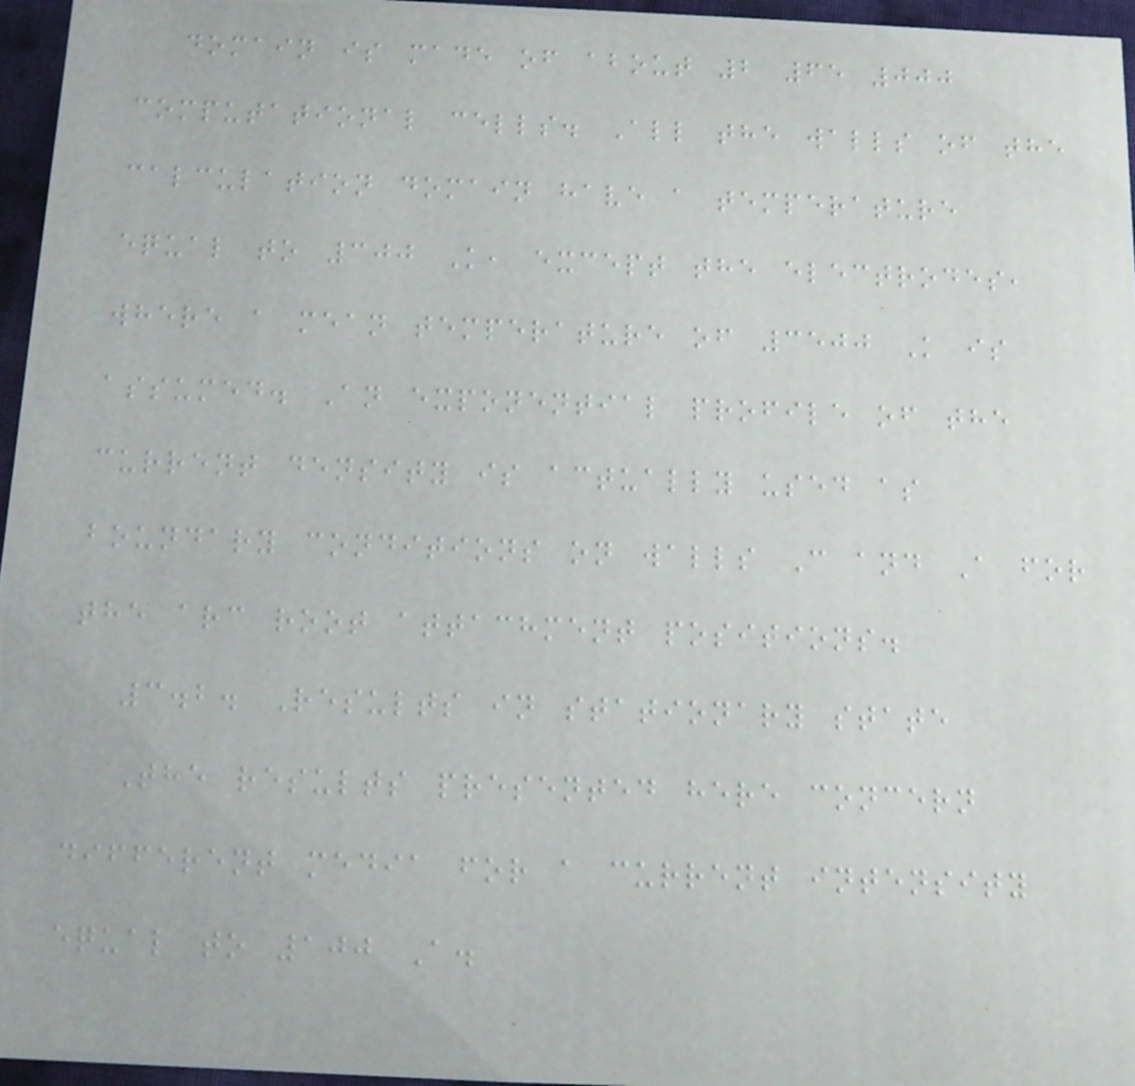domain is made of about 2 65 000
computational cells. All the walls of the
calculation domain have a temperature
equal to 300 K, except the electrodes,
where a mean temperature of 3500 K is
assumed. An exponential profile of the
current density is actually used as
boundary conditions on walls C and A for
the arc root attachment positions.
3.2. Results in stationary state
The results presented here concern
different media for a current intensity
equal to 100 A.
